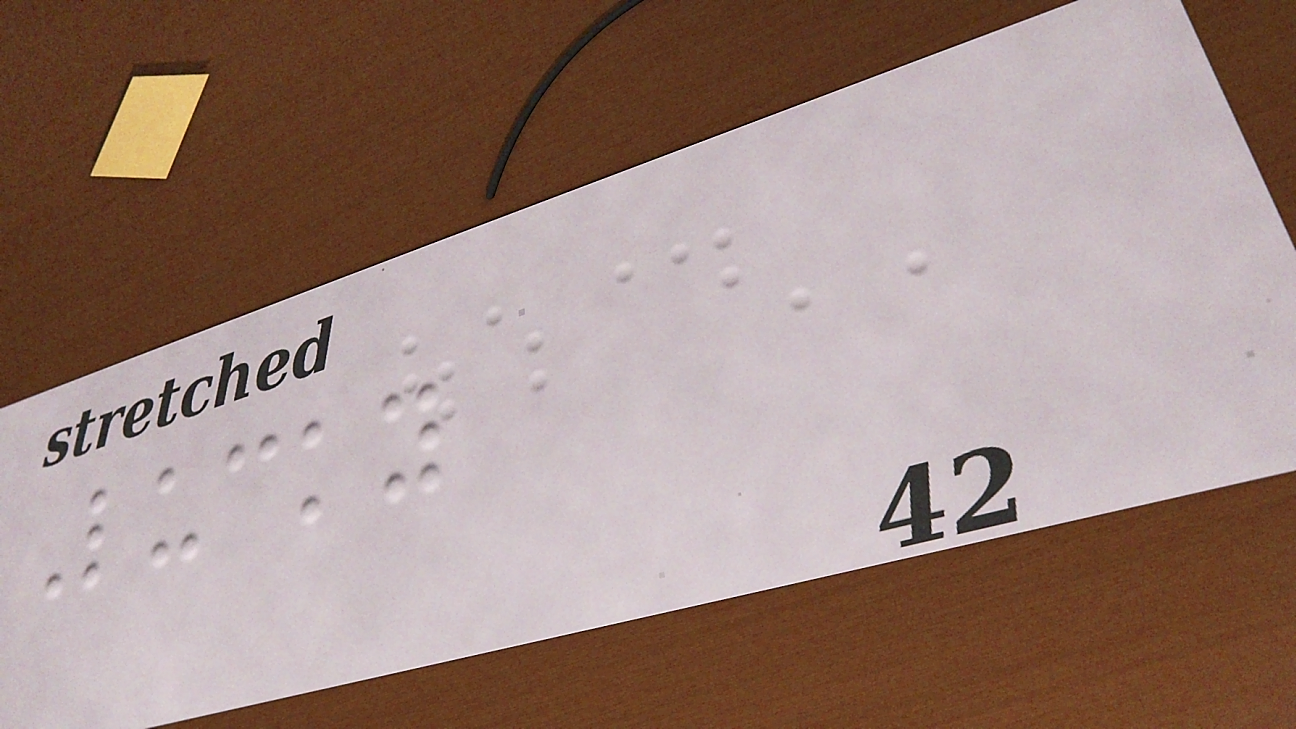Lucky
